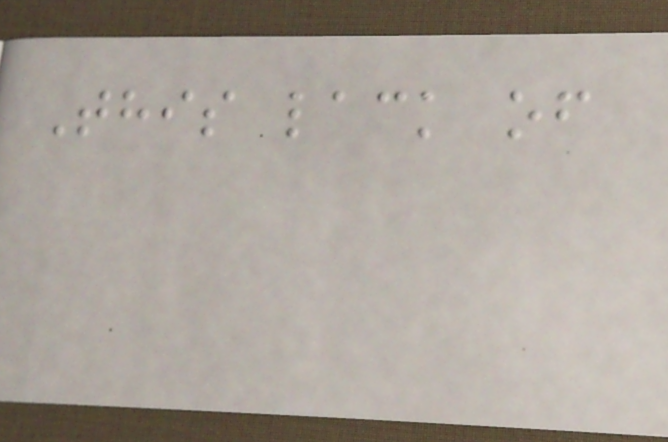This lack of
